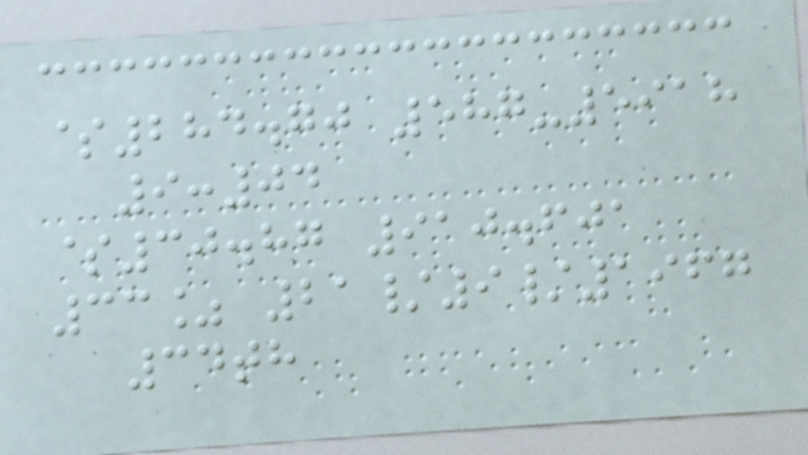$284.70 587-5918
9:04
$30.87 910.601
33% 21/9/1967
34th
